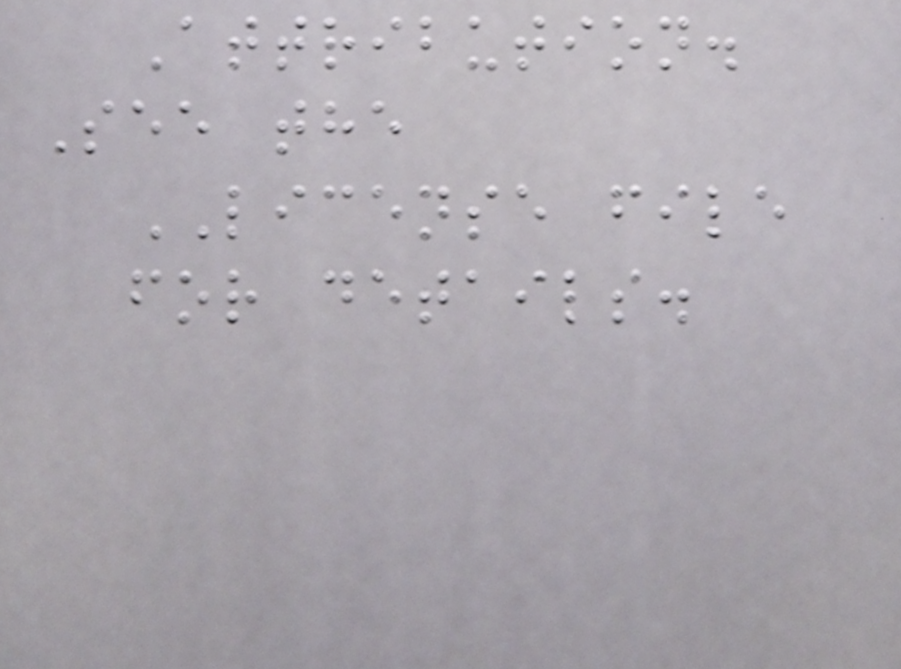Attribution.
See the
LICENSE file
for details.
